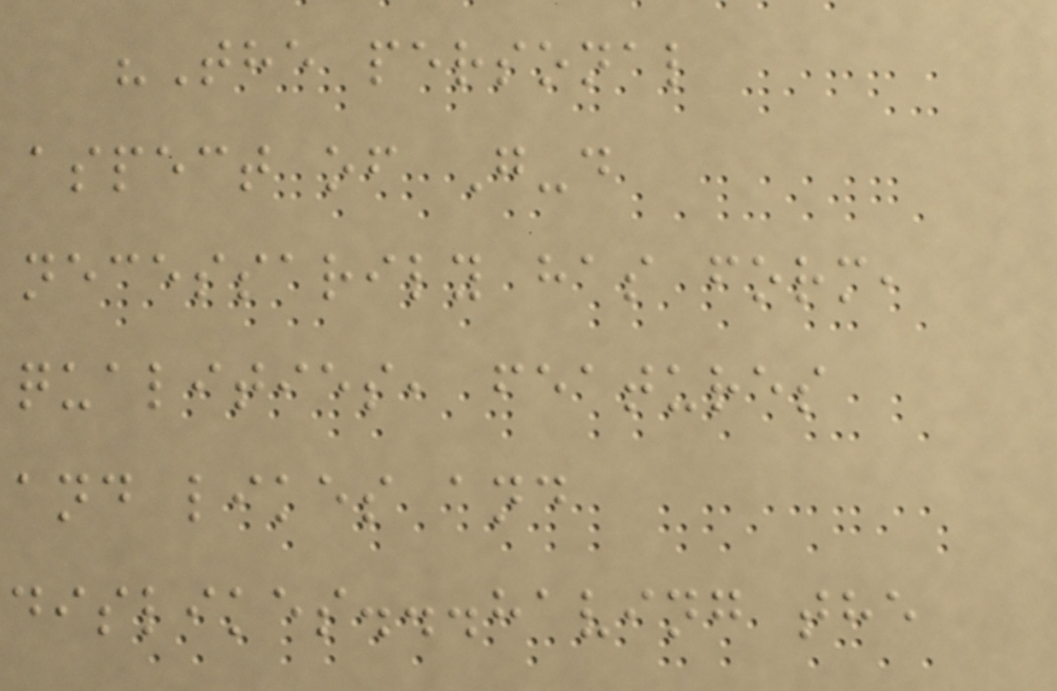"The personal
aspect of G-d
necessarily has form,
qualities, features
and likes and
dislikes...having the
